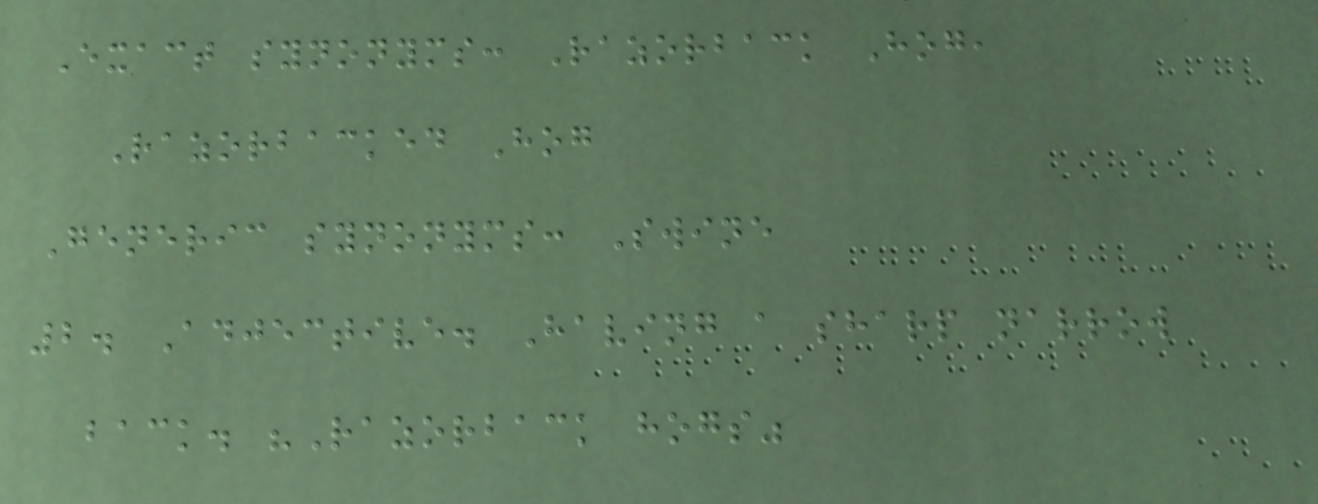Exact synonyms: Razorback Hog,
Razorbacked Hog
Generic synonyms: Swine
2. Adjective. Having a sharp narrow
back. "Razorback hogs"
